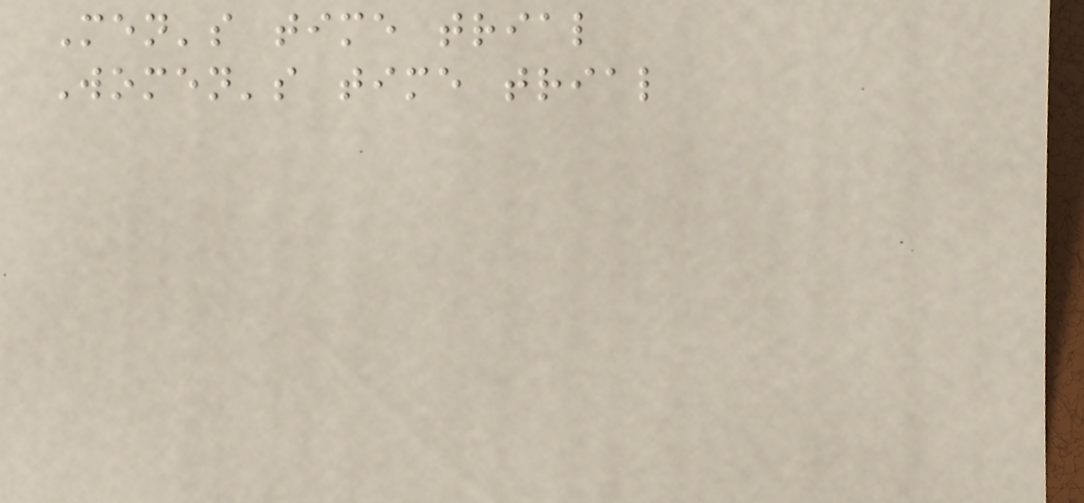Men's time trial
Women's time trial
